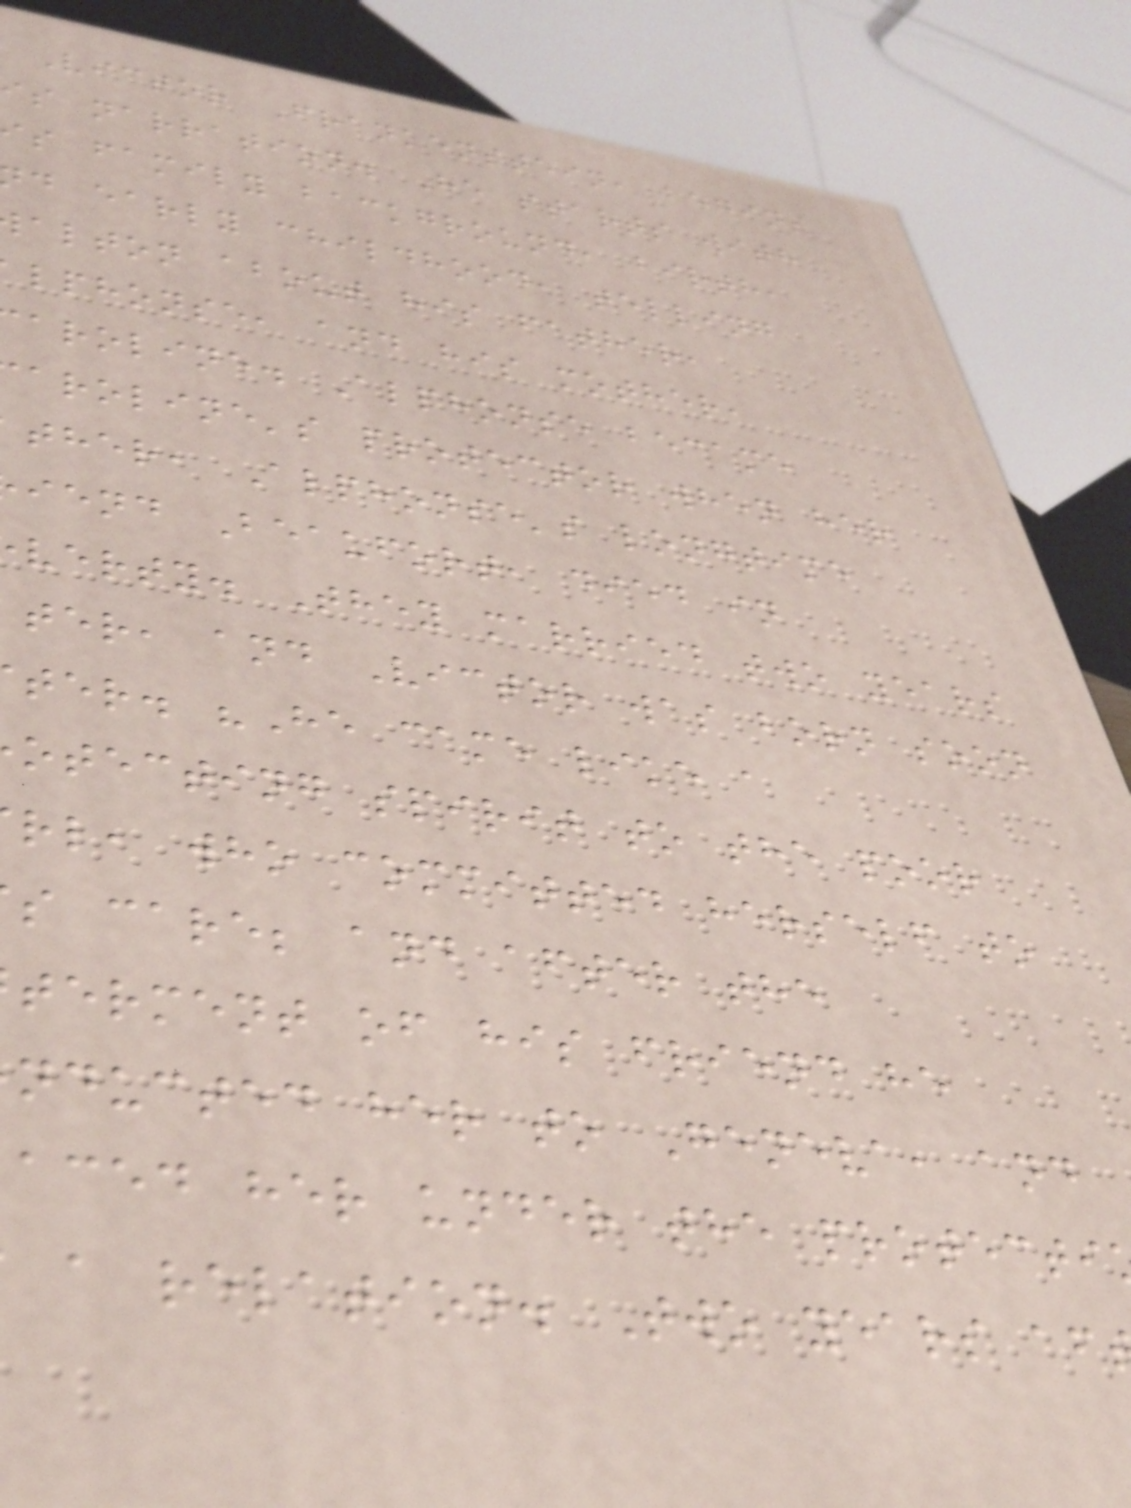Victor Frankenstein, begins
is narration. He starts with
s family background, birth,
d early childhood, telling
alton about his father,
lphonse, and his mother,
aroline. Alphonse became
aroline's protector when her
ther, Alphonse's longtime
iend Beaufort, died in
verty. They married two years
ter, and Victor was born soon
ter. "He came like a
otecting spirit to the poor
rl, who committed herself to
s care; and after the
terment of his friend he
nducted her to Geneva, and
aced her under the protecti
a relation. Two years af
